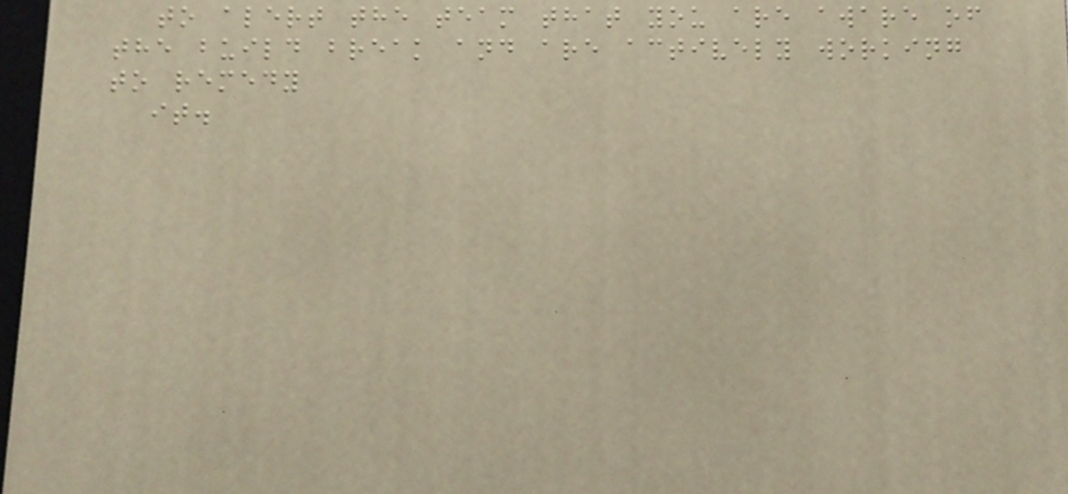to alert the team that you are aware of
the build break and are actively working
to remedy
it.
